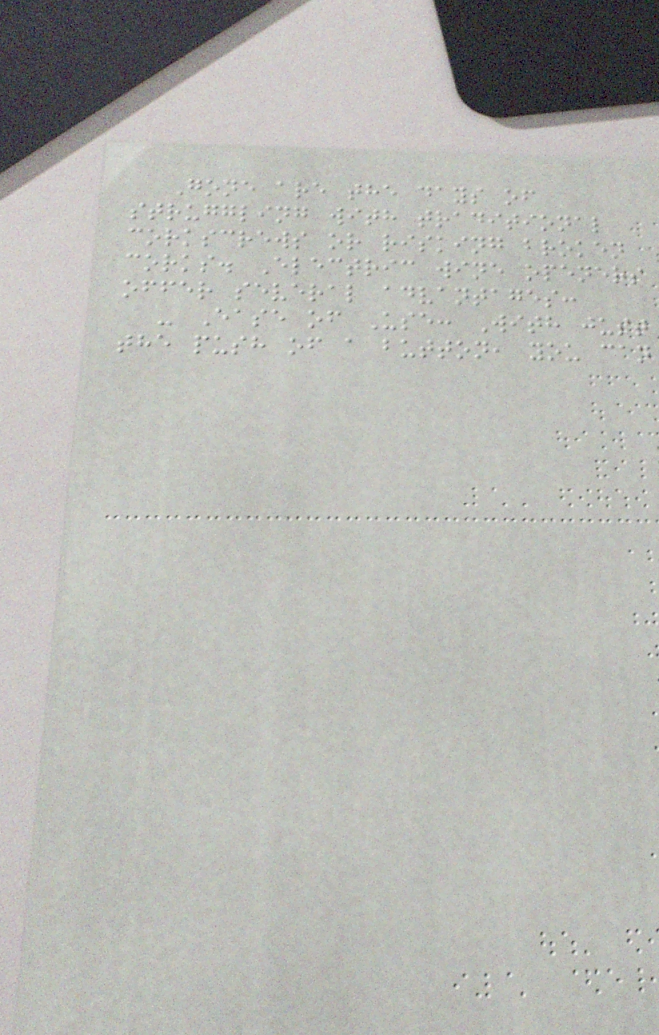Gone are the days of
struggling with traditional
corkscrews or risking broken
corks. Electric wine openers
offer several advantages:
- Ease of Use: With just
the push of a button, you can
